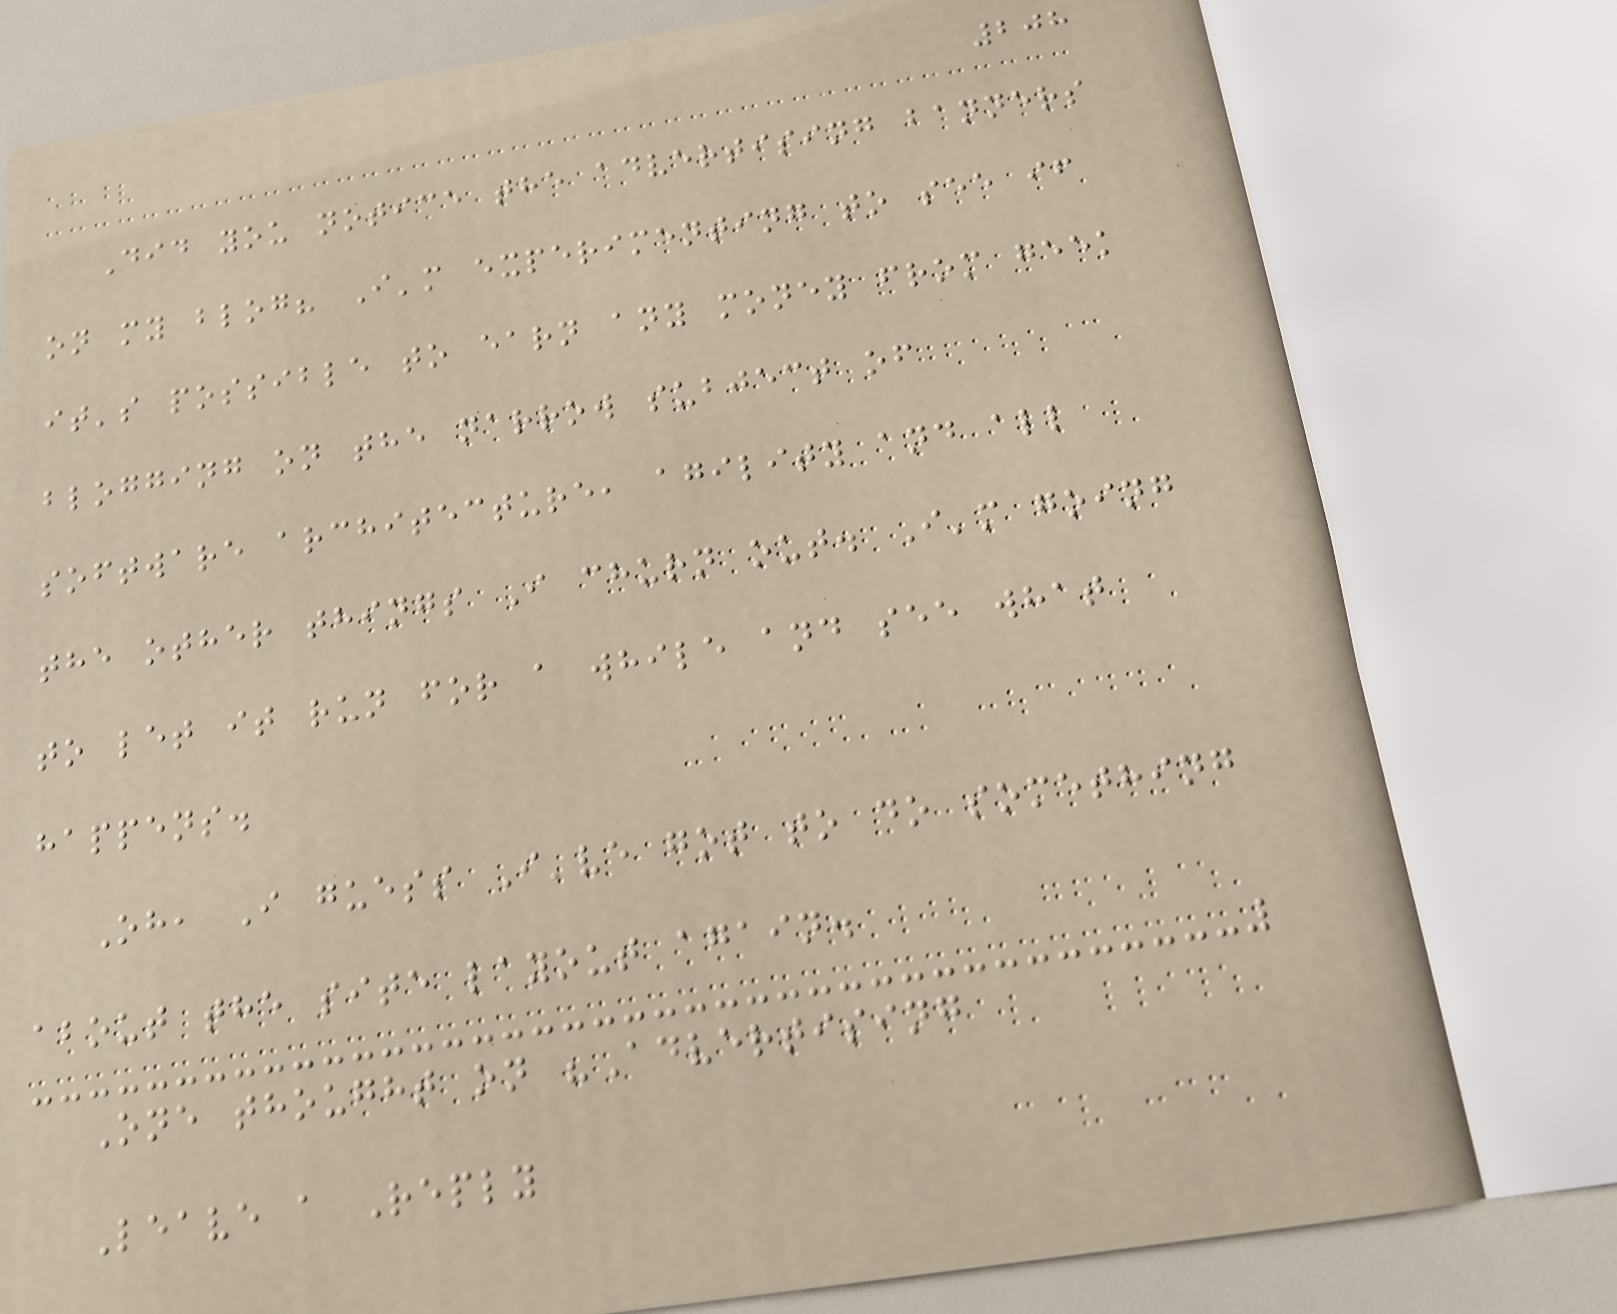208
Did you notice the advertising banners
on my blog? I'm experimenting to see if
it's possible to earn any money from geek
blogging on the narrow subject of
software architecture, agility and all
the other things I churn out. I'm going
to let it run for a while and see what
happens.
Oh, I guess I've got to do something
about the site layout again.
One thought on "Advertising
Leave a Reply
